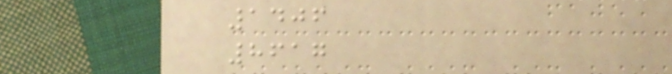1406
8617
